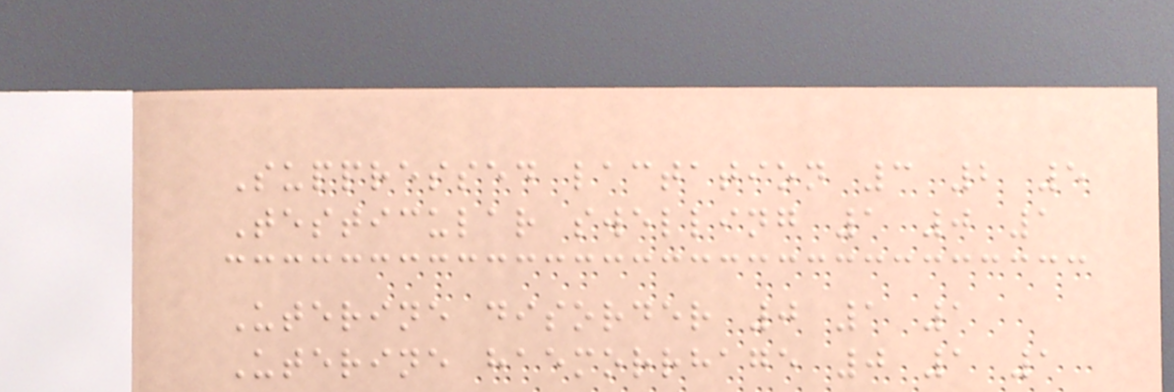Suppressed lactation 3 2 5
Testicular swelling 1 0 1
Uterine disorder 0 1 1
Uterine haemorrhage 0 1 1
